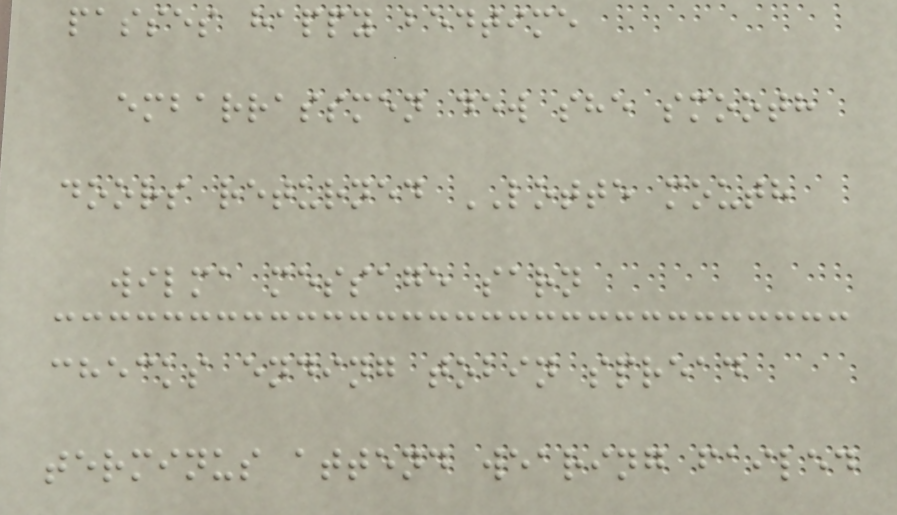passes happy bedtime
embarrassmen dew she smooth
doors returned LOTTE mouth
wilma message sarn
checks ending tobin spread
terminus attend wearing failed
